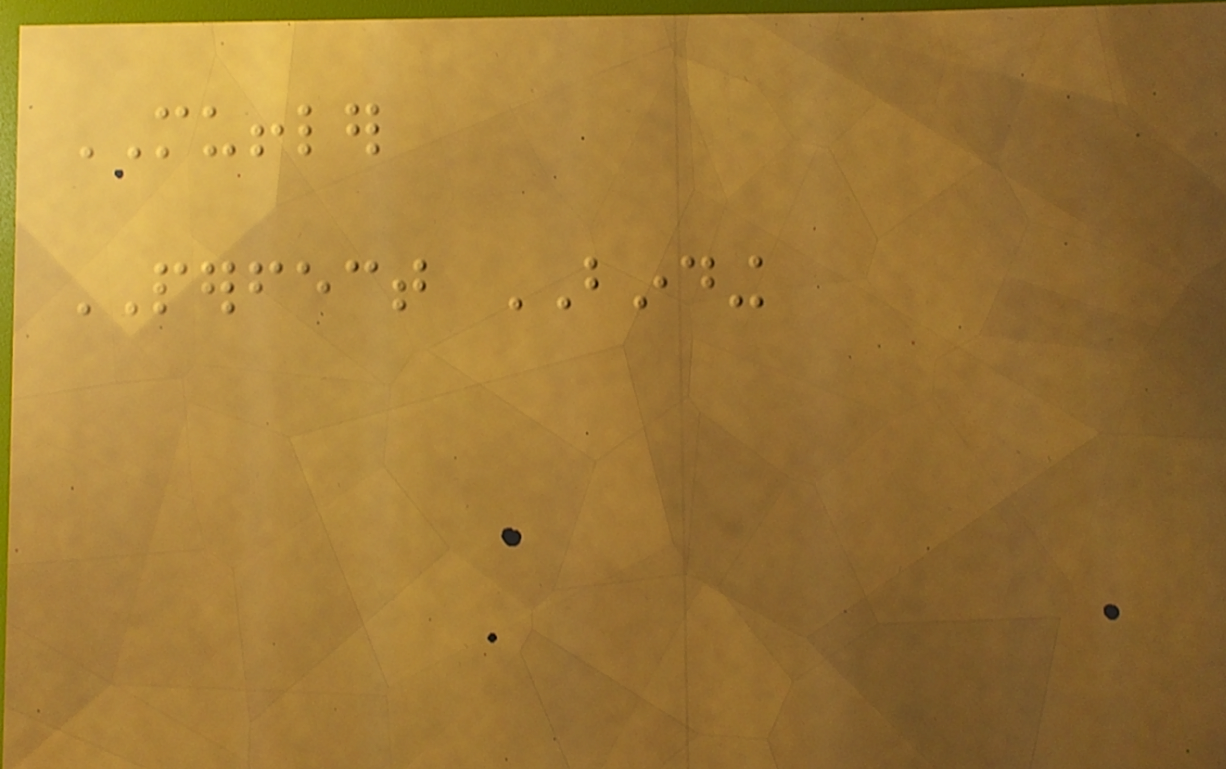MUFFLER
PERFECT BINDING
